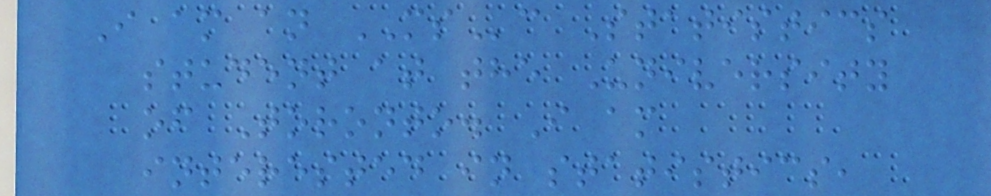I am an MSc Statistics
student at the University
of Toronto. I am
interested in statistics,
